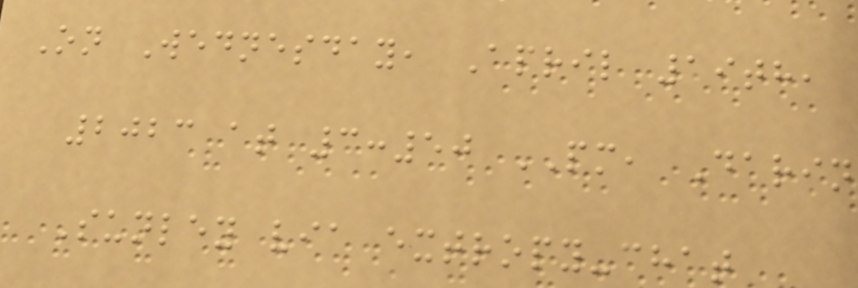On Wednesday, April 19th,
2023 at 3:50 PM, Darin
Sunley via extropy-chat
